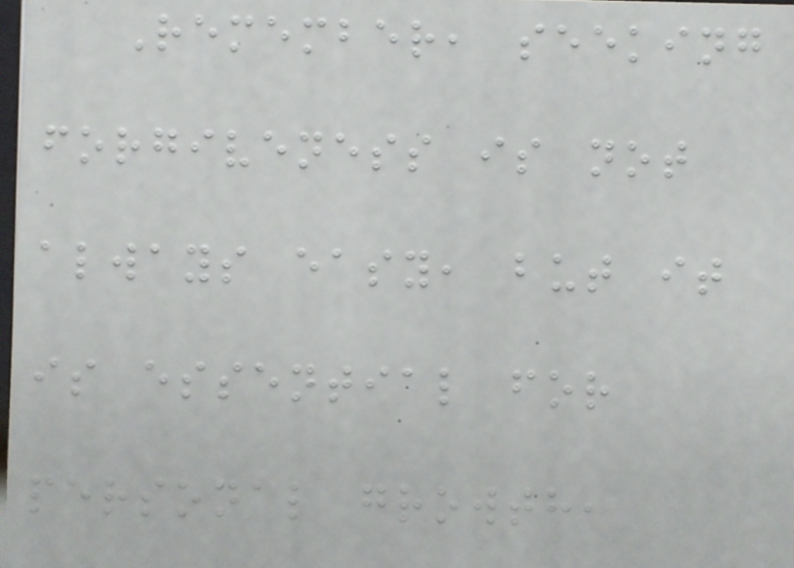Remember, seeking
forgiveness is not
always easy, but it
is essential for
personal growth,
